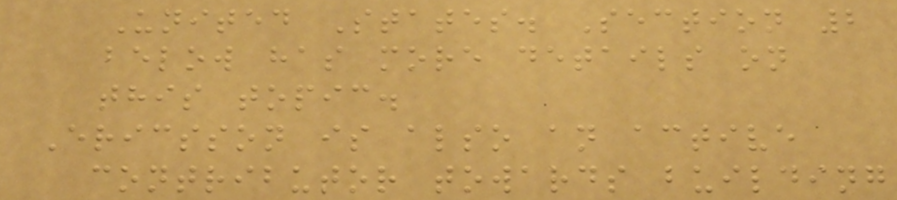United States. Section 2
below has more details on
this topic.
Ericsson is also an active
contributor towards building
